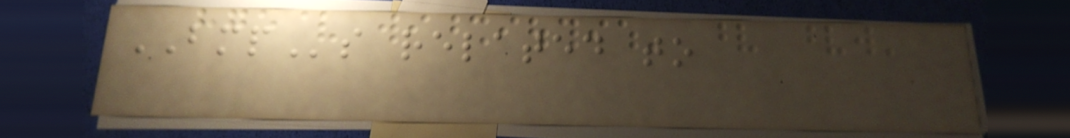BMPs related to
